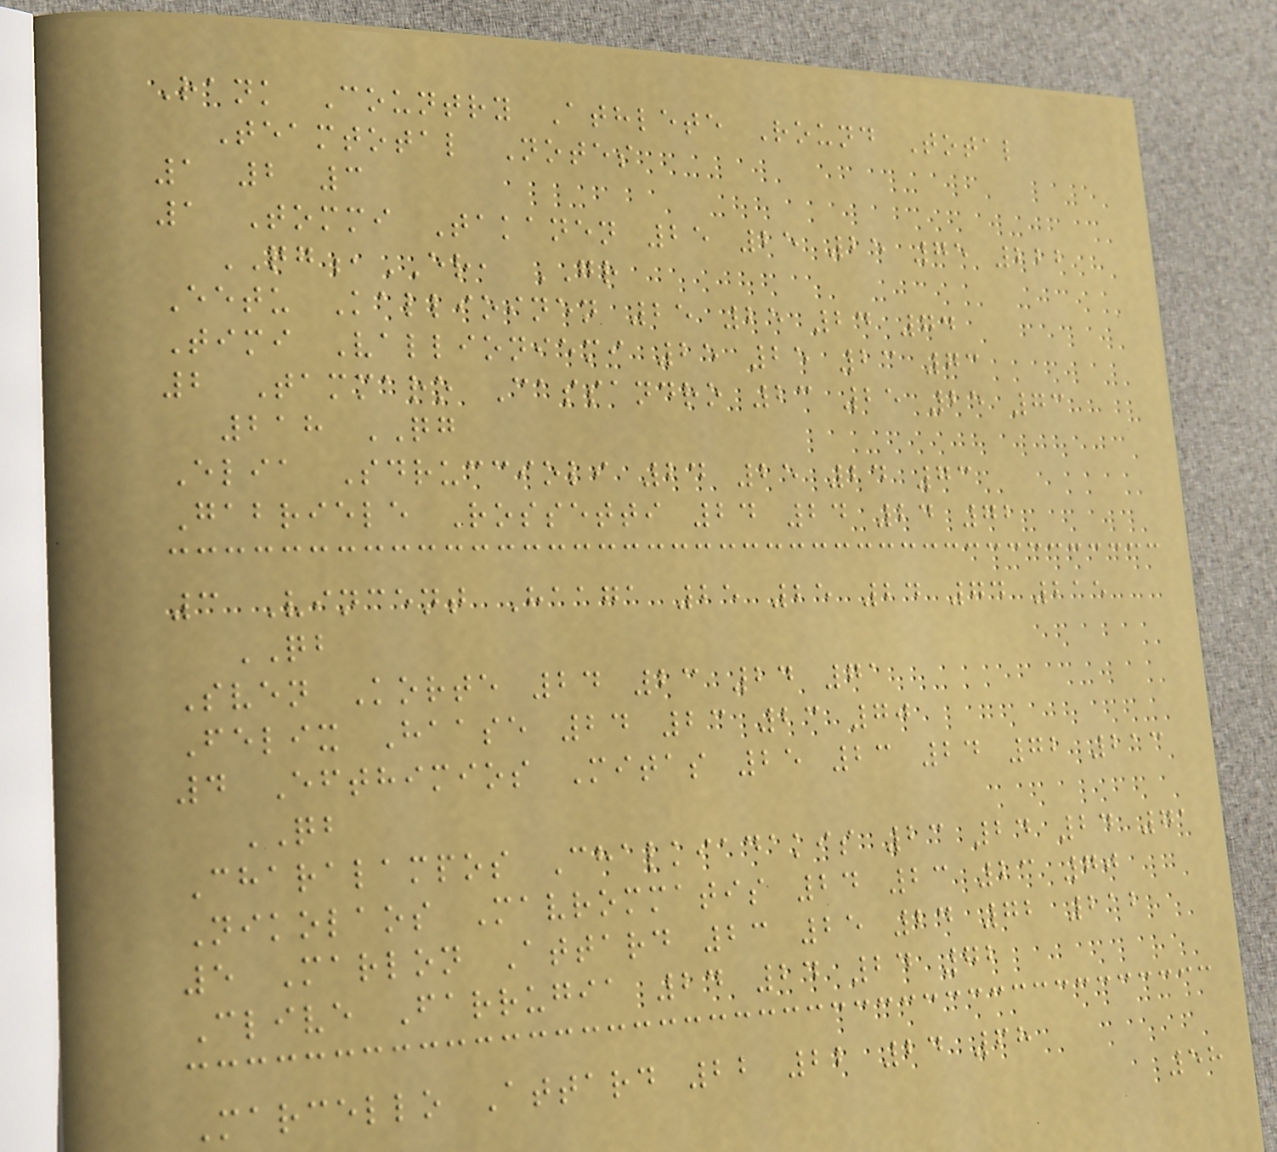Rank Country Athlete Round Total
Teamtotal Notes
1 2 3
1 Tommi Takanen 25 25 25 75 222
QG,ER, GR
Eetu Kallioinen 25 25 24 74
Timi Vallioniemi 25 25 23 73
2 Tammaro Cassandro 23 25 25 73
218 QG
Elia Sdruccioli 24 25 24 73
Gabriele Rossetti 24 24 24 72
3 Vincent Haaga 25 25 24 74 215
QB
Sven Korte 24 23 24 71
Felix Haase 24 23 23 70
4 Efthimios Mitas 25 23 24 72 213
QB
Charalampos Chalkiadakis 23 24 24 71
Nikolaos Mavrommatis 24 23 23 70
5 Marlon Attard 23 25 24 72 212
Clive Farrugia 24 24 24 72
Marcello Attard 22 22 24 68
58
